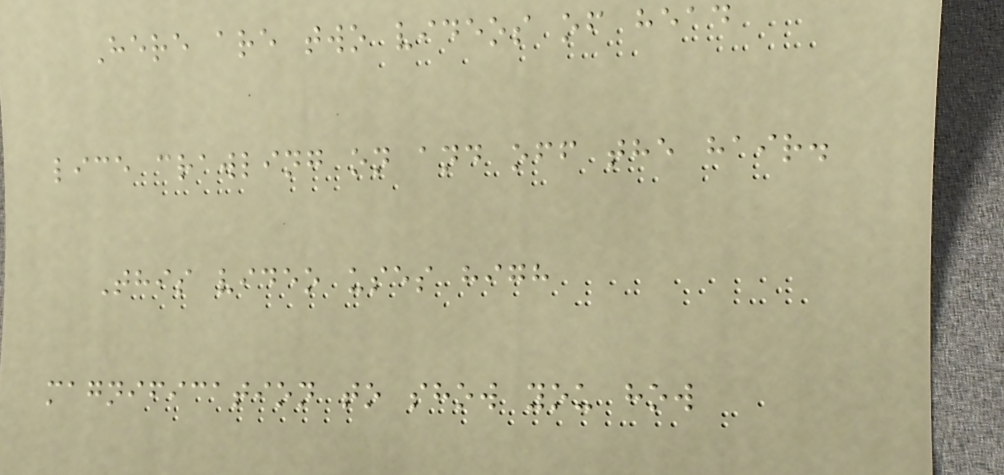Here are two videos of head
lice crawling on and off the hair.
This video uses high
magnification to show you how
